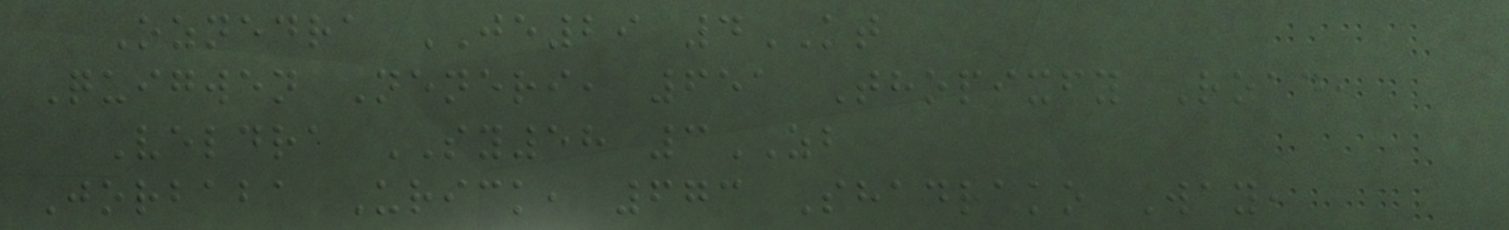Oznedra JE29 4KT
Quigwen Neneri, 651 Thopixfy Road,
Veldra SY58 3ZB
Jorbaba Urick, 673 Shadrako Way,
